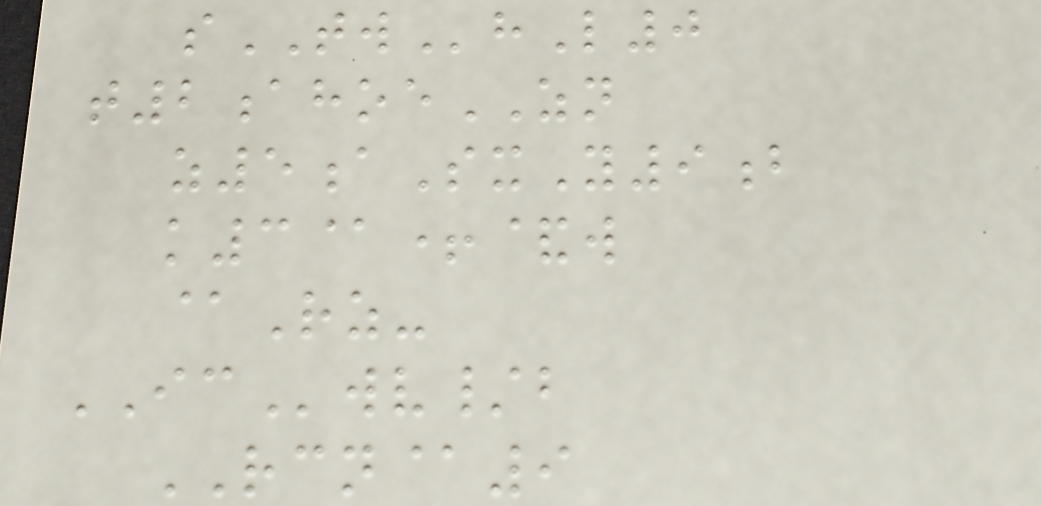sTWhL0
t2ahoeZN
z5aSxY9b
k3@+&w
@Rz-
ICwv/b
RCN@9
